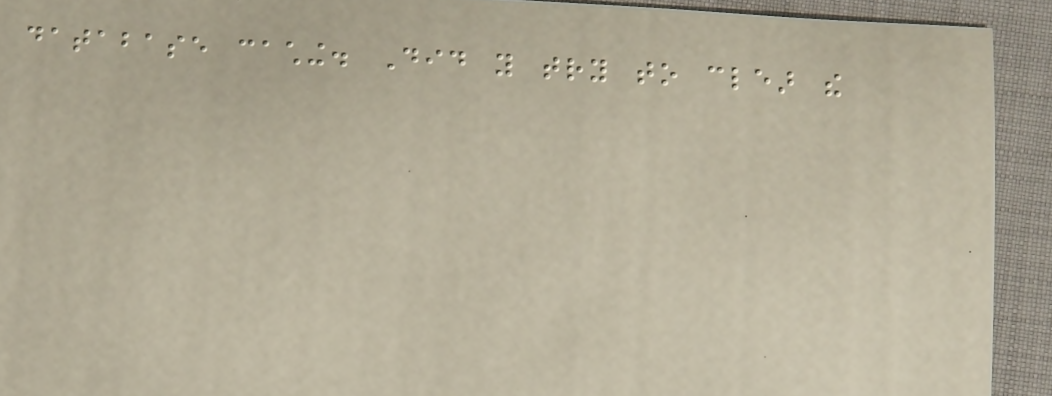database caching. Did you try to clear the
